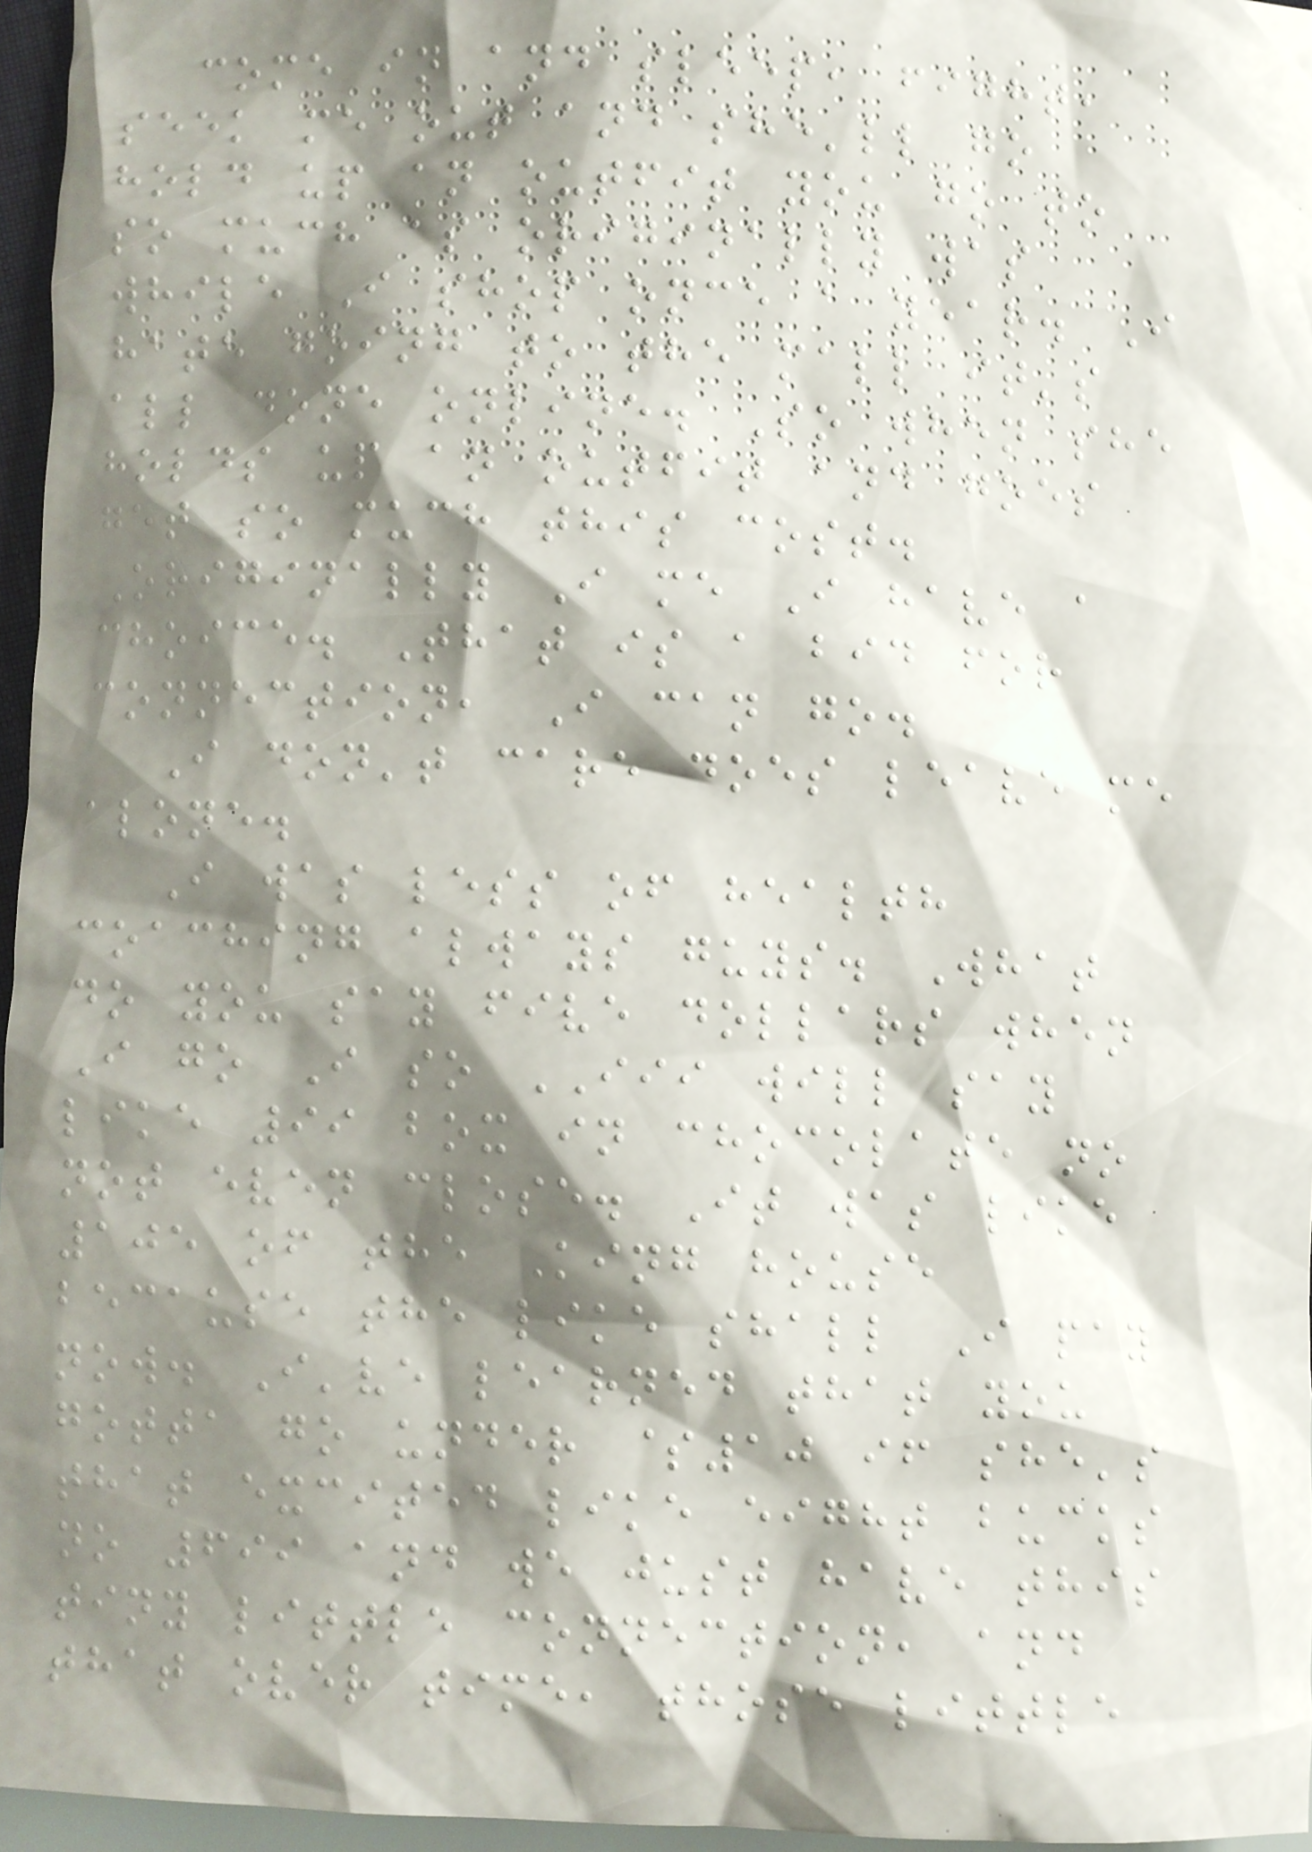come in and sleep, fight,
seek me out and she'll go
hold up an outfit you go to
so much as originally was
while I shop once a year. I
hate going to the mall it's
all done online. So when she
holds up an outfit and goes
get so much this cost.
Originally I me I have a
choice. That is a bid for
connection, I can go.
I don't care does leave me
alone.
I was less of health
coaching always guys. What
do you say five dollars when
I go I so III will say
like 99 box in chocolate no
not even close. It was like
105 of the King house
because the like shall I pay
now. I've learned that you
gotta go under $10 if she's
that excited like eight bucks
no 699 and we just have this
tiny little connection, and
that over time, those little
